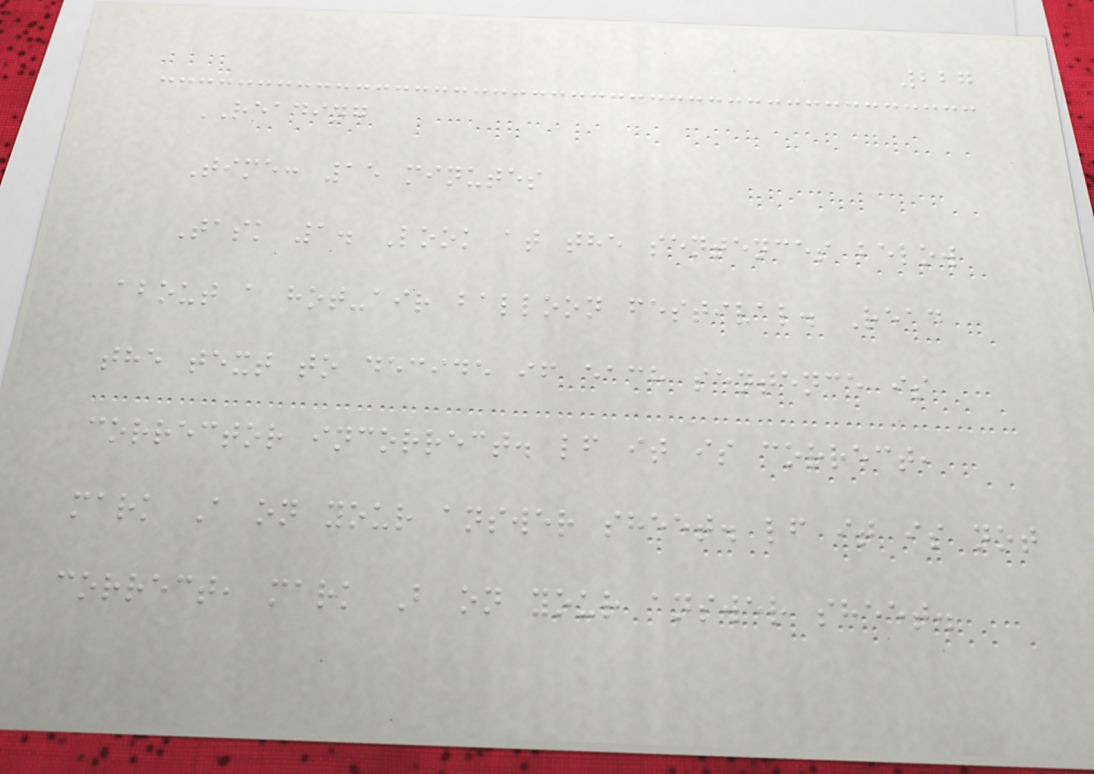227
READING
Time: 15 minutes
Task 1. Look at the sentences below
about a hot-air balloon festival. Read
the text to decide if each sentence is
corrector incorrect. lf it is correct,
mark A on your answer sheet. lf it is not
correct, mark B on your answer sheet.
